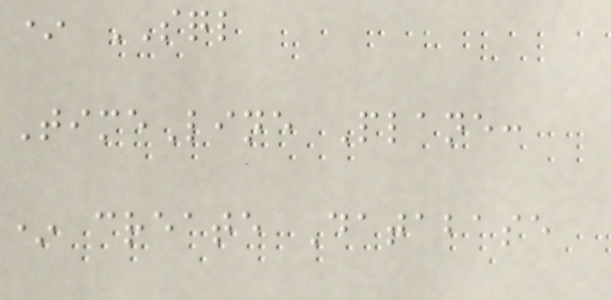* SQL
TimeLine Plane:
* create Database
